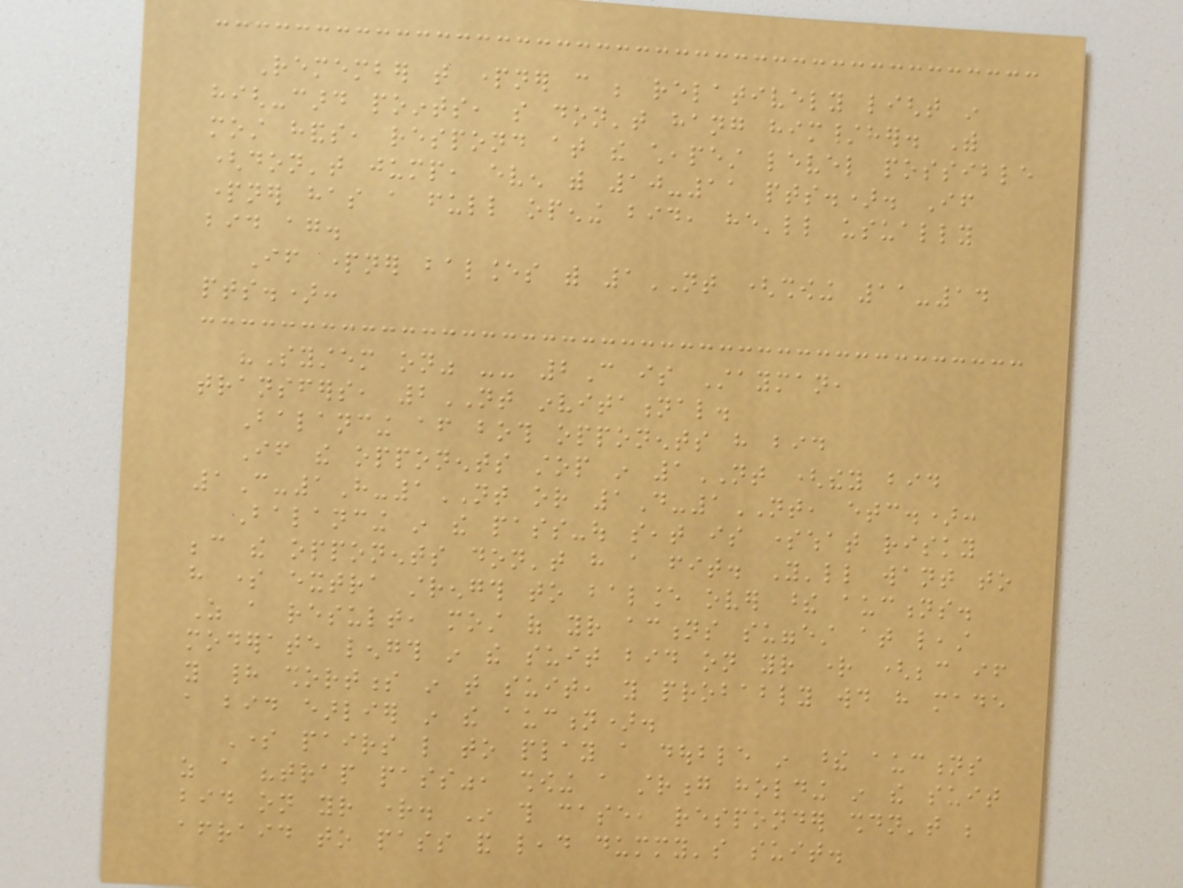Remember that partner can be relatively light in
high-card points, so don't hang him/her. With
most hands, respond at the cheapest level possible
(don't jump, even with 10-11 pts.). If
partner has a full opening bid, he'll usually
bid again.
If partner balances with 1NT (showing 11-14
pts.):
"System on" -- 2C is Stayman,
transfers, 2NT invitational.
Balancing after both opponents have bid
If the opponents stop in 1NT (they bid
1C-1H-1NT or 1D-1NT, etc.):
Balancing in the pass-out seat is somewhat risky
because the opponents don't have a fit. You'll want to
have some extra strength to balance over these auctions.
As a result, most of your actions suggest at least
moderate length in the suit bid on your right (because if
you had shortness in that suit, you probably would have made
a bid earlier in the auction).
Some pairs like to play a double in these auctions
as a "trap pass", showing a strong holding in the suit
bid on your right. In this case, responder shouldn't be
afraid to pass and lead dummy's suit.
